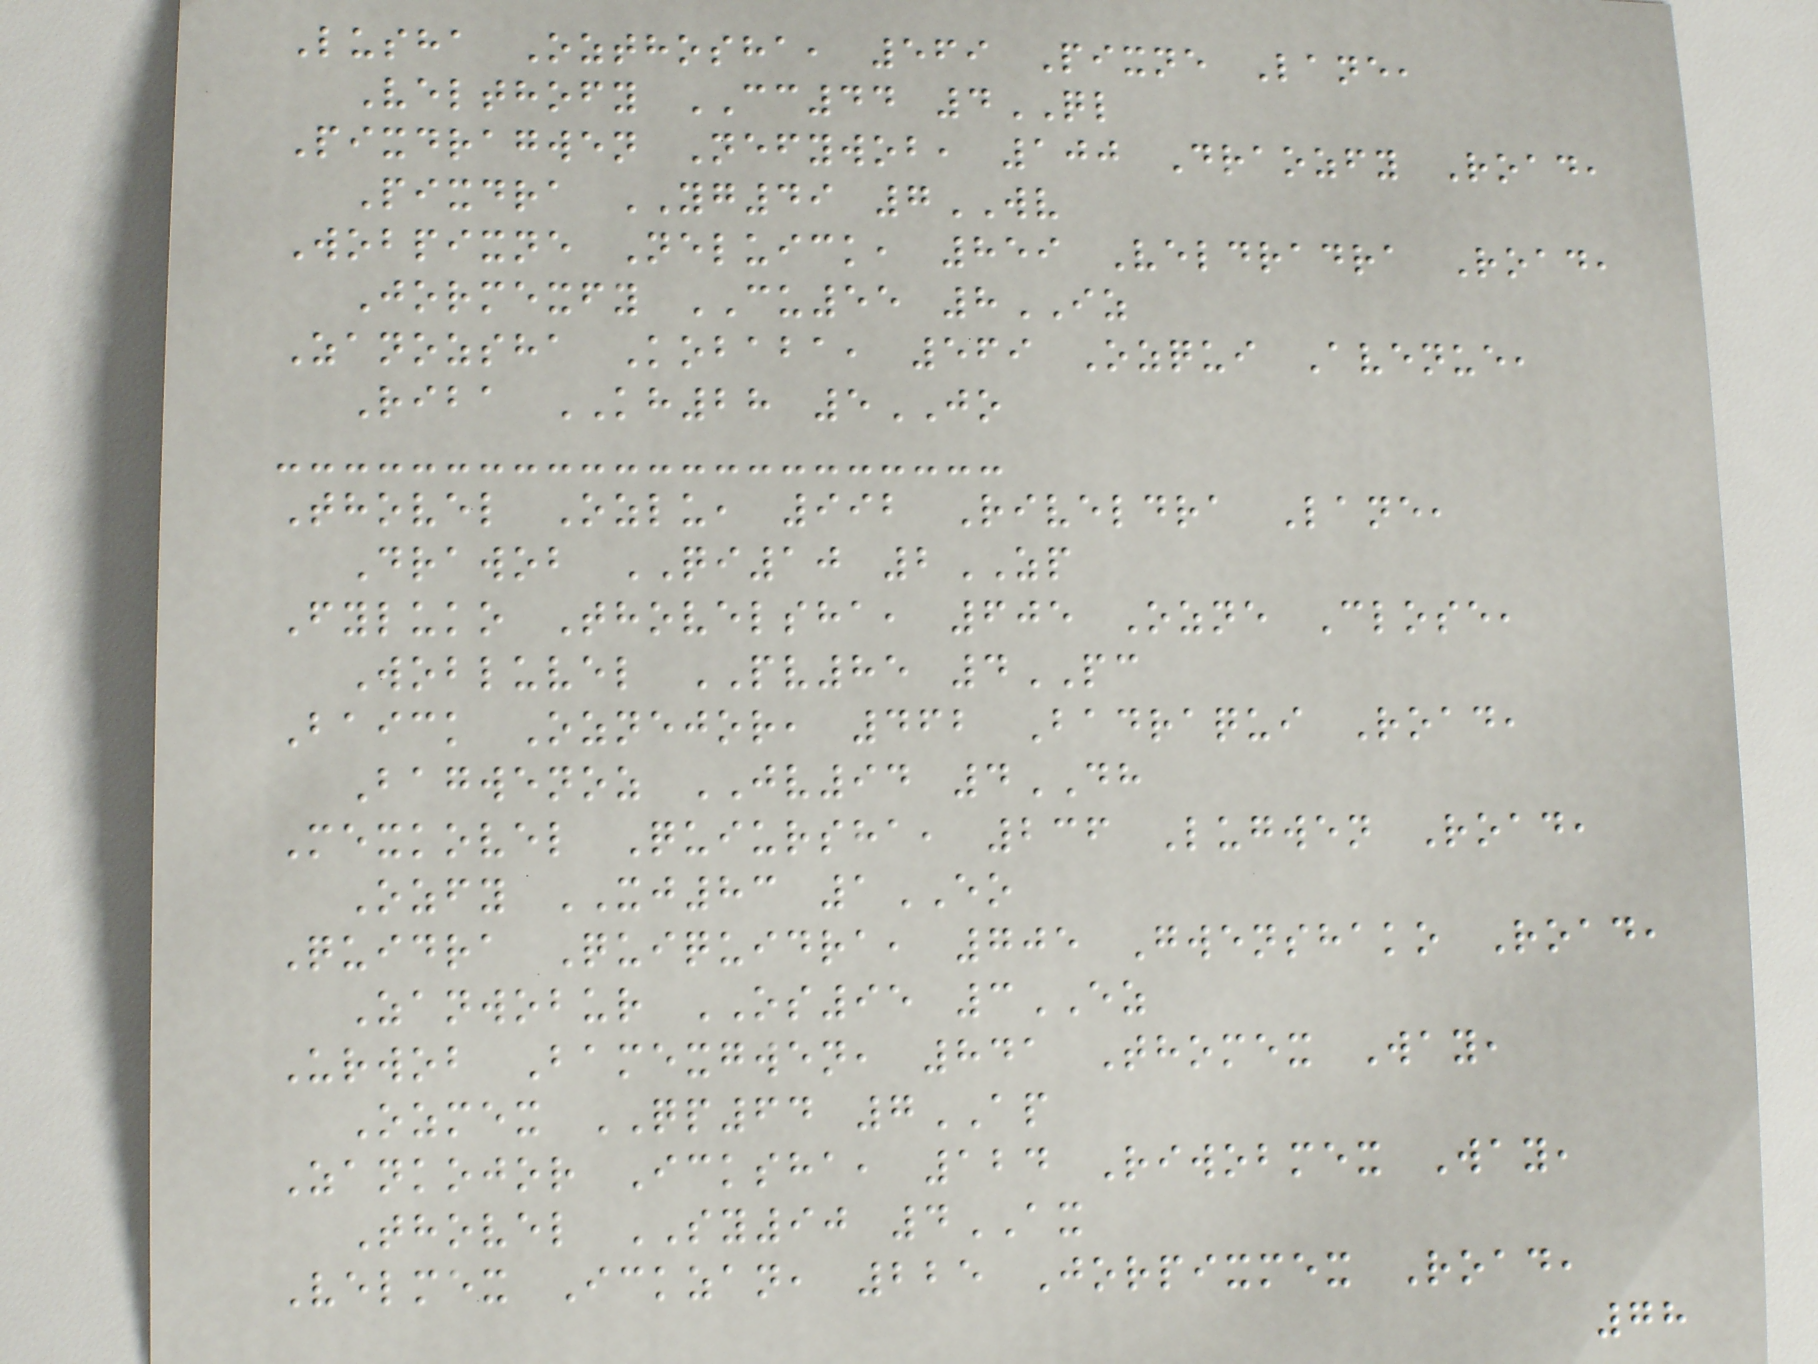Lusha Ozthosha, 569 Pixne Lane,
Velthofy CC44 4QL
Pixdragwen Nefywob, 100 Draozfy Road,
Pixdra YG49 7WV
Wobpixne Neluick, 859 Veldradra Road,
Jormexfy CU55 8IZ
Zanozsha Kobaba, 569 Ozqui Avenue,
Riba KH28 5JO
Thovel Ozlu, 992 Riveldra Lane,
Drawob QI10 2ZP
Fyluko Thovelsha, 605 Ozne Close,
Wobluvel PV85 4PC
Baick Oznejor, 462 Badraqui Road,
Bagwenoz JV94 4DH
Mexkovel Quiursha, 236 Lugwen Road,
Ozfy XJ83 1EO
Quidra Quiquidra, 705 Gwenshako Road,
Zanwobur OS95 3EZ
Urwob Bamexgwen, 841 Thomex Way,
Ozmex QP64 7AP
Zankojor Icksha, 124 Riwobmex Way,
Thovel SY90 4AX
Velmex Ickzan, 225 Jorpixmex Road,
78
